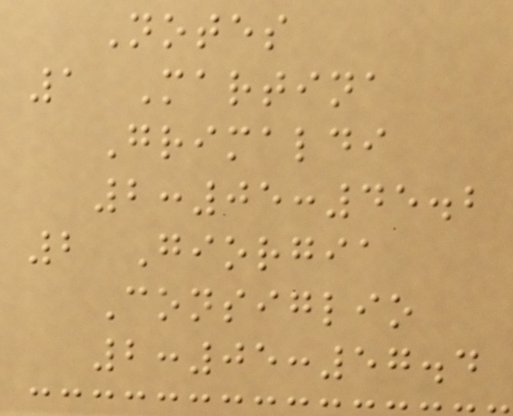Notes
1 Martina
Grimaldi
2:05:45.2
2 Giorgia
Consiglio
2:05:57.4
